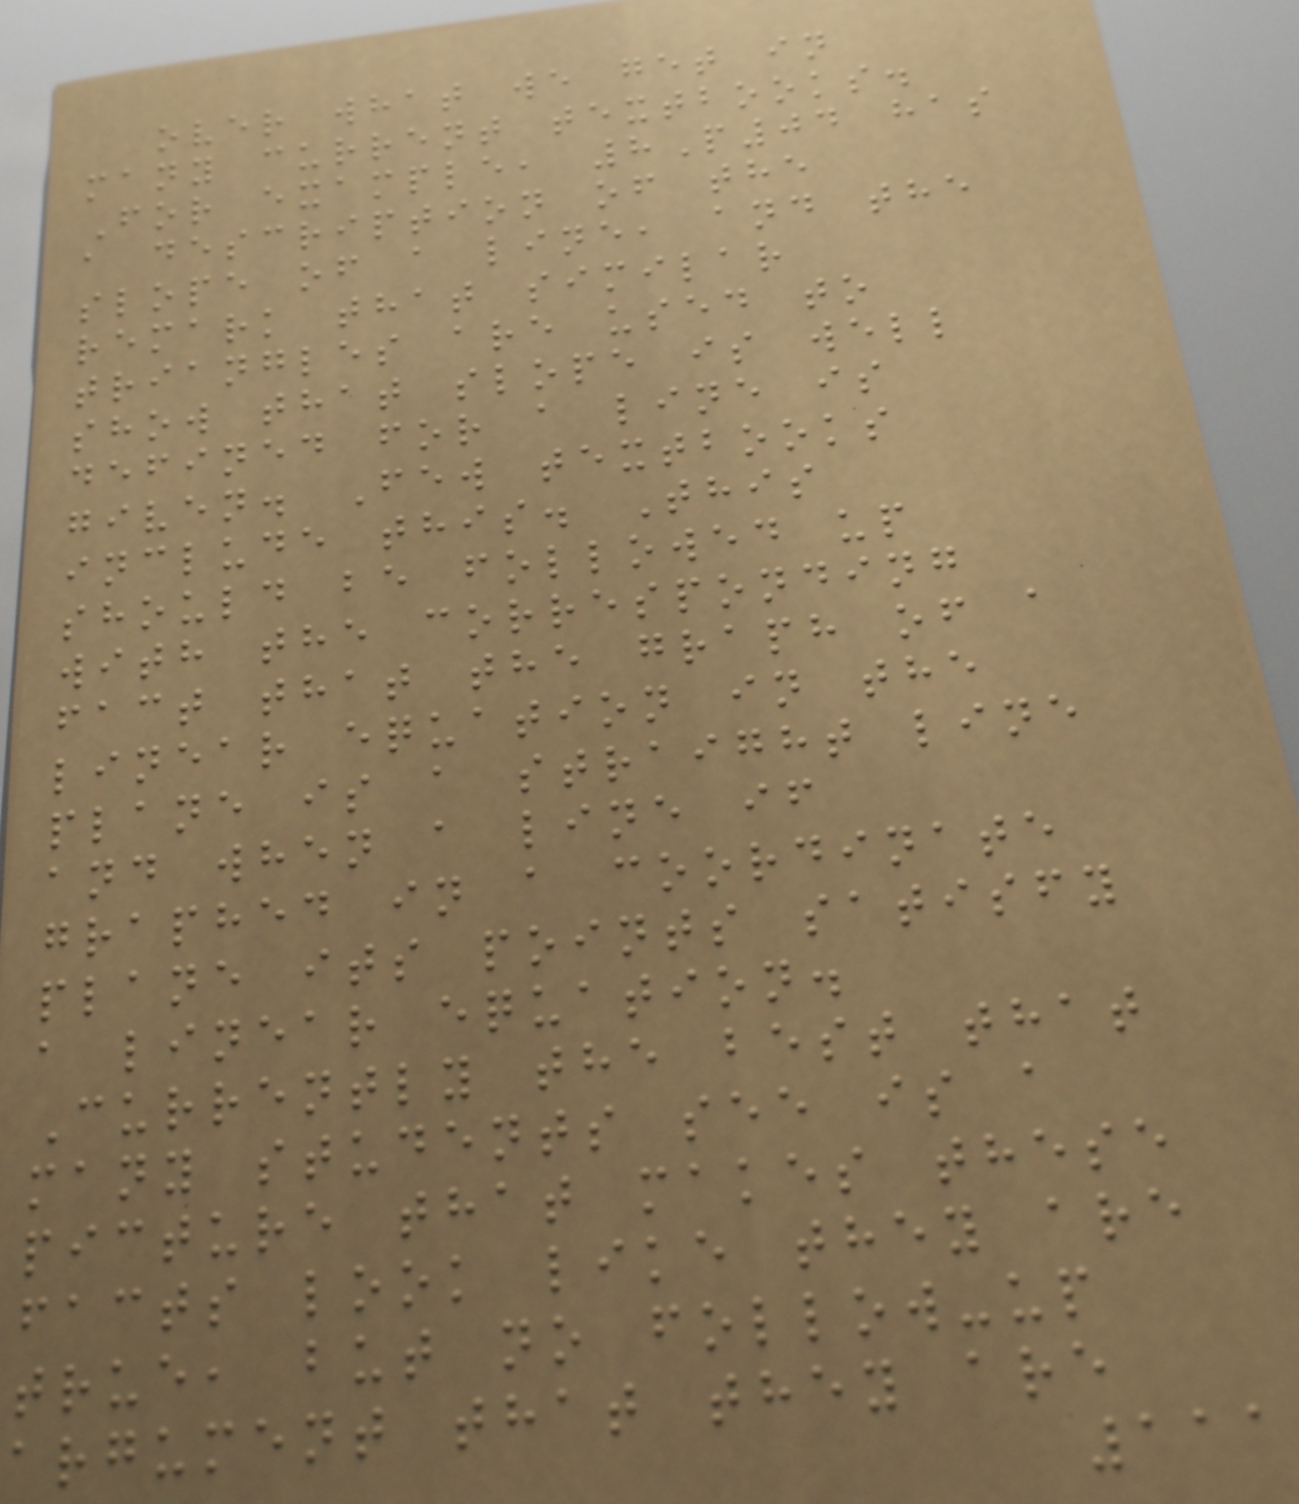over what we get in
many current textbooks.
For example, 8P04 has
a description of the
slope of a line, and the
remark that similar
triangles are used to
show that slope is well
defined for a line is
given. Few textbooks
include this. This
should be followed up
with the corresponding
fact that the graph of a
linear equation in the
plane is a straight line
and when a line if
graphed in a coordinate
plane its points satisfy
a linear equation.
Currently the best that
many students see is a
picture that makes these
facts look like they are
true, but no follow-up
argument that they are
111
